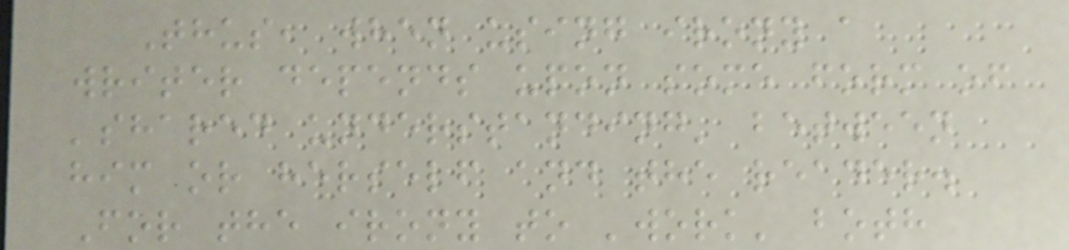Thus, when using irony a
writer depends upon some form of
'shared understanding' between
him or herself and the reader.
For the irony to 'work' both
